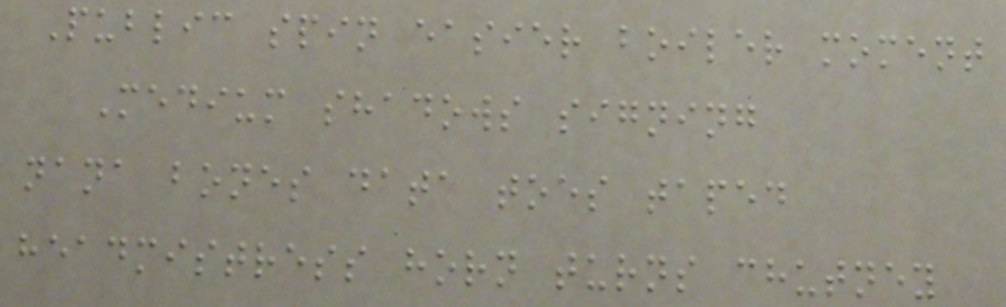Public spin easier boiler moment
Medium shadows signing
nana bones data toes taped
headmistress horn turns chutney
